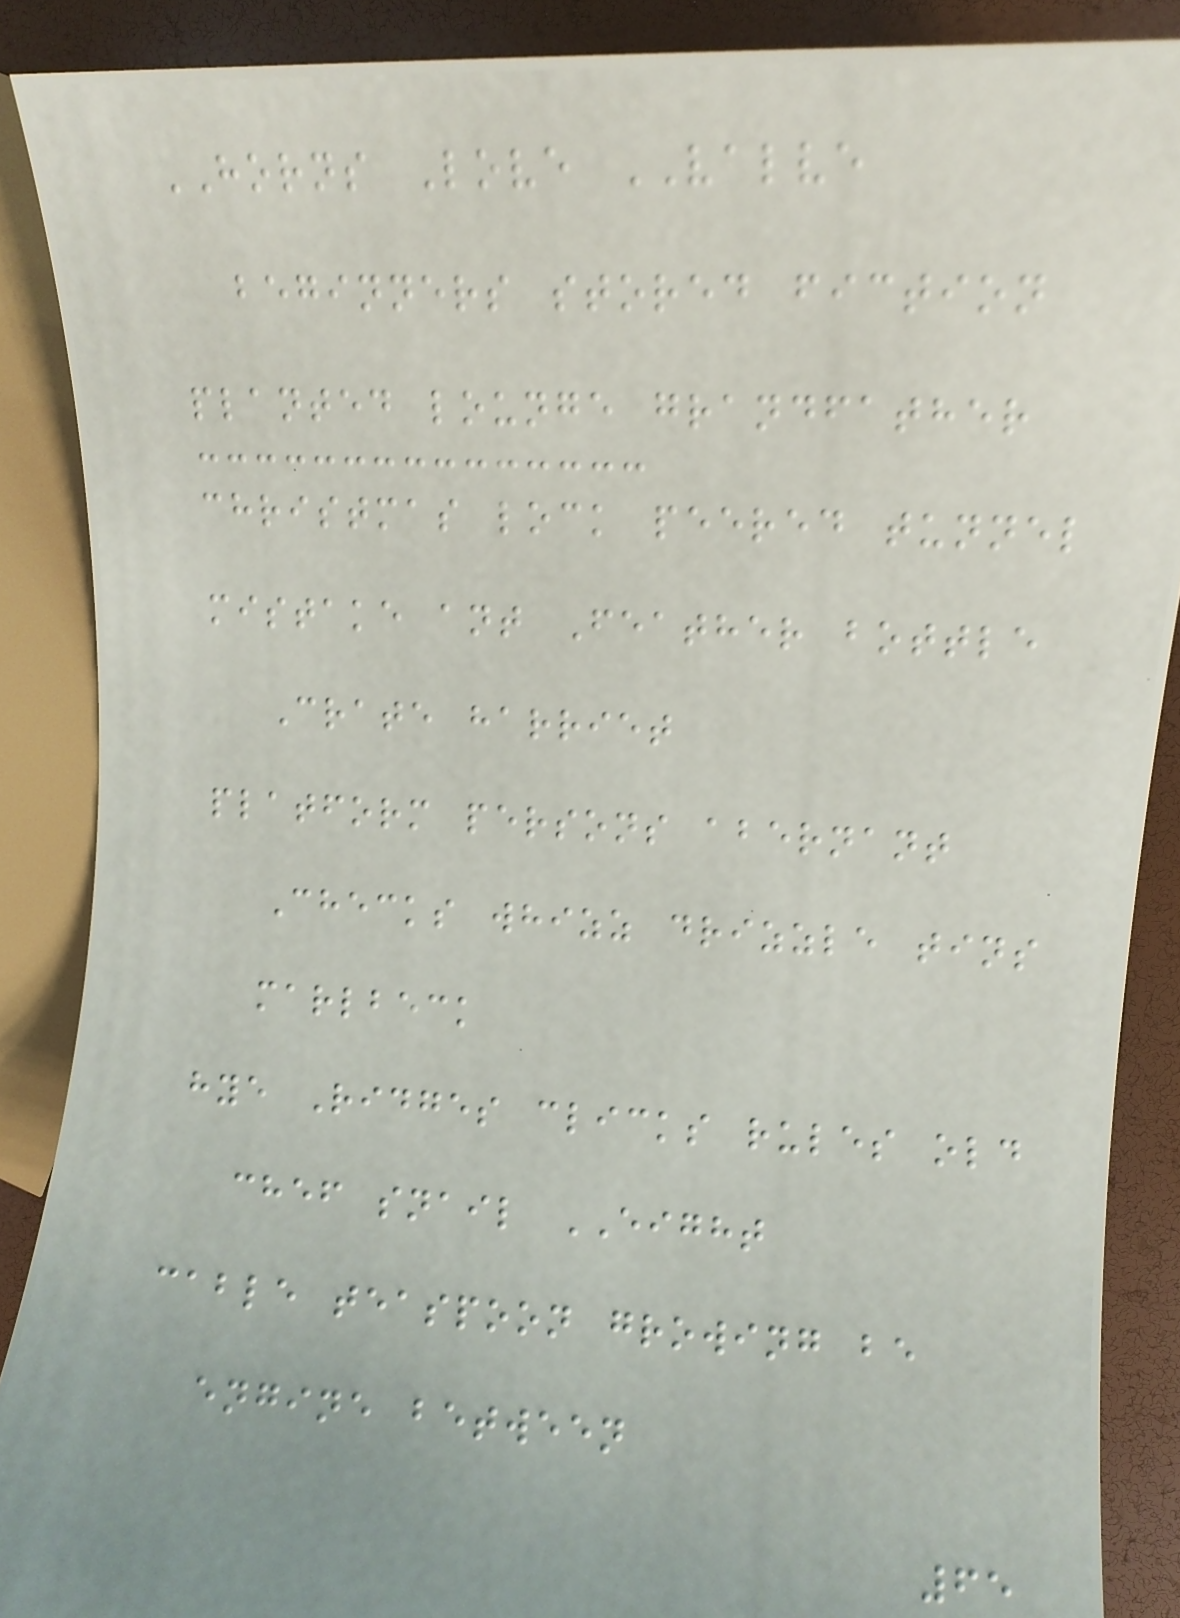HORNS Love VALVE
beginners stored fiction
planted lounge grandfather
christmas lock peered tunnel
mistake ant Feather bottle
Crate harriet
platform persons abernant
Checks whizz drizzle tins
marlbeck
hye Ridges clicks rules old
chef snail EIGHT
cable teaspoon growing be
engine between
65
